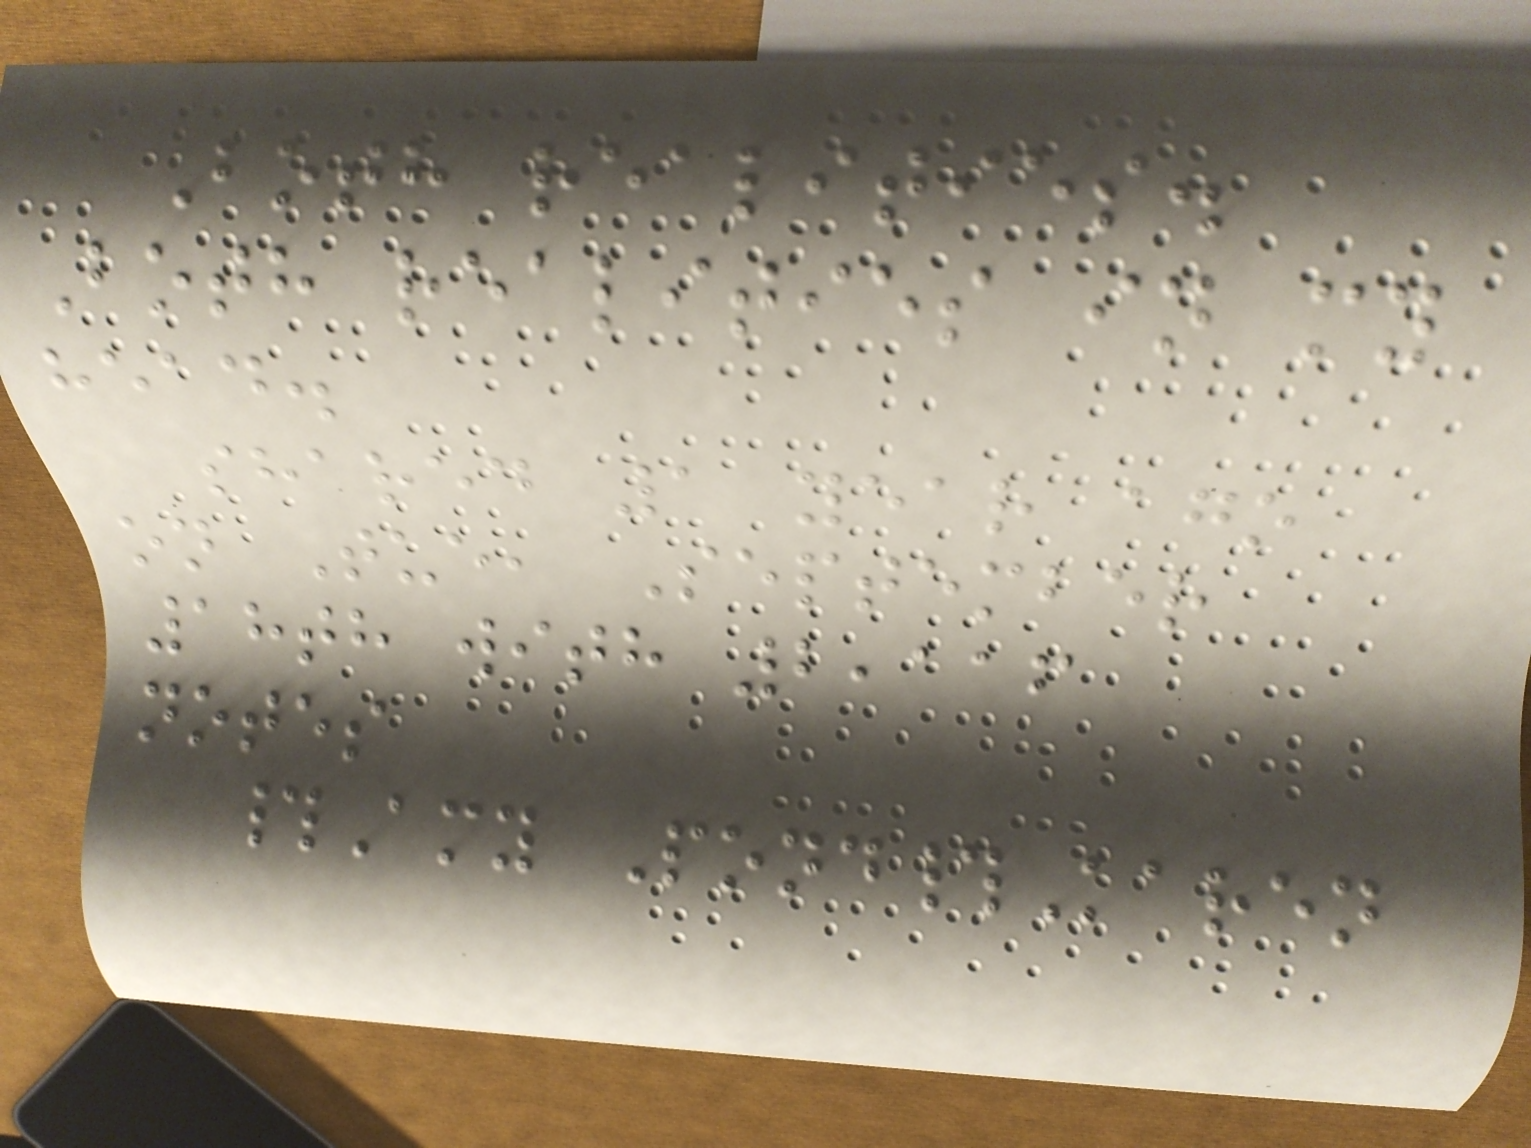Both realities.
Both realities in my
head.
shared 1 year ago
on Tue, September
18th with 2,116
notes
#Amy Pond#Karen
